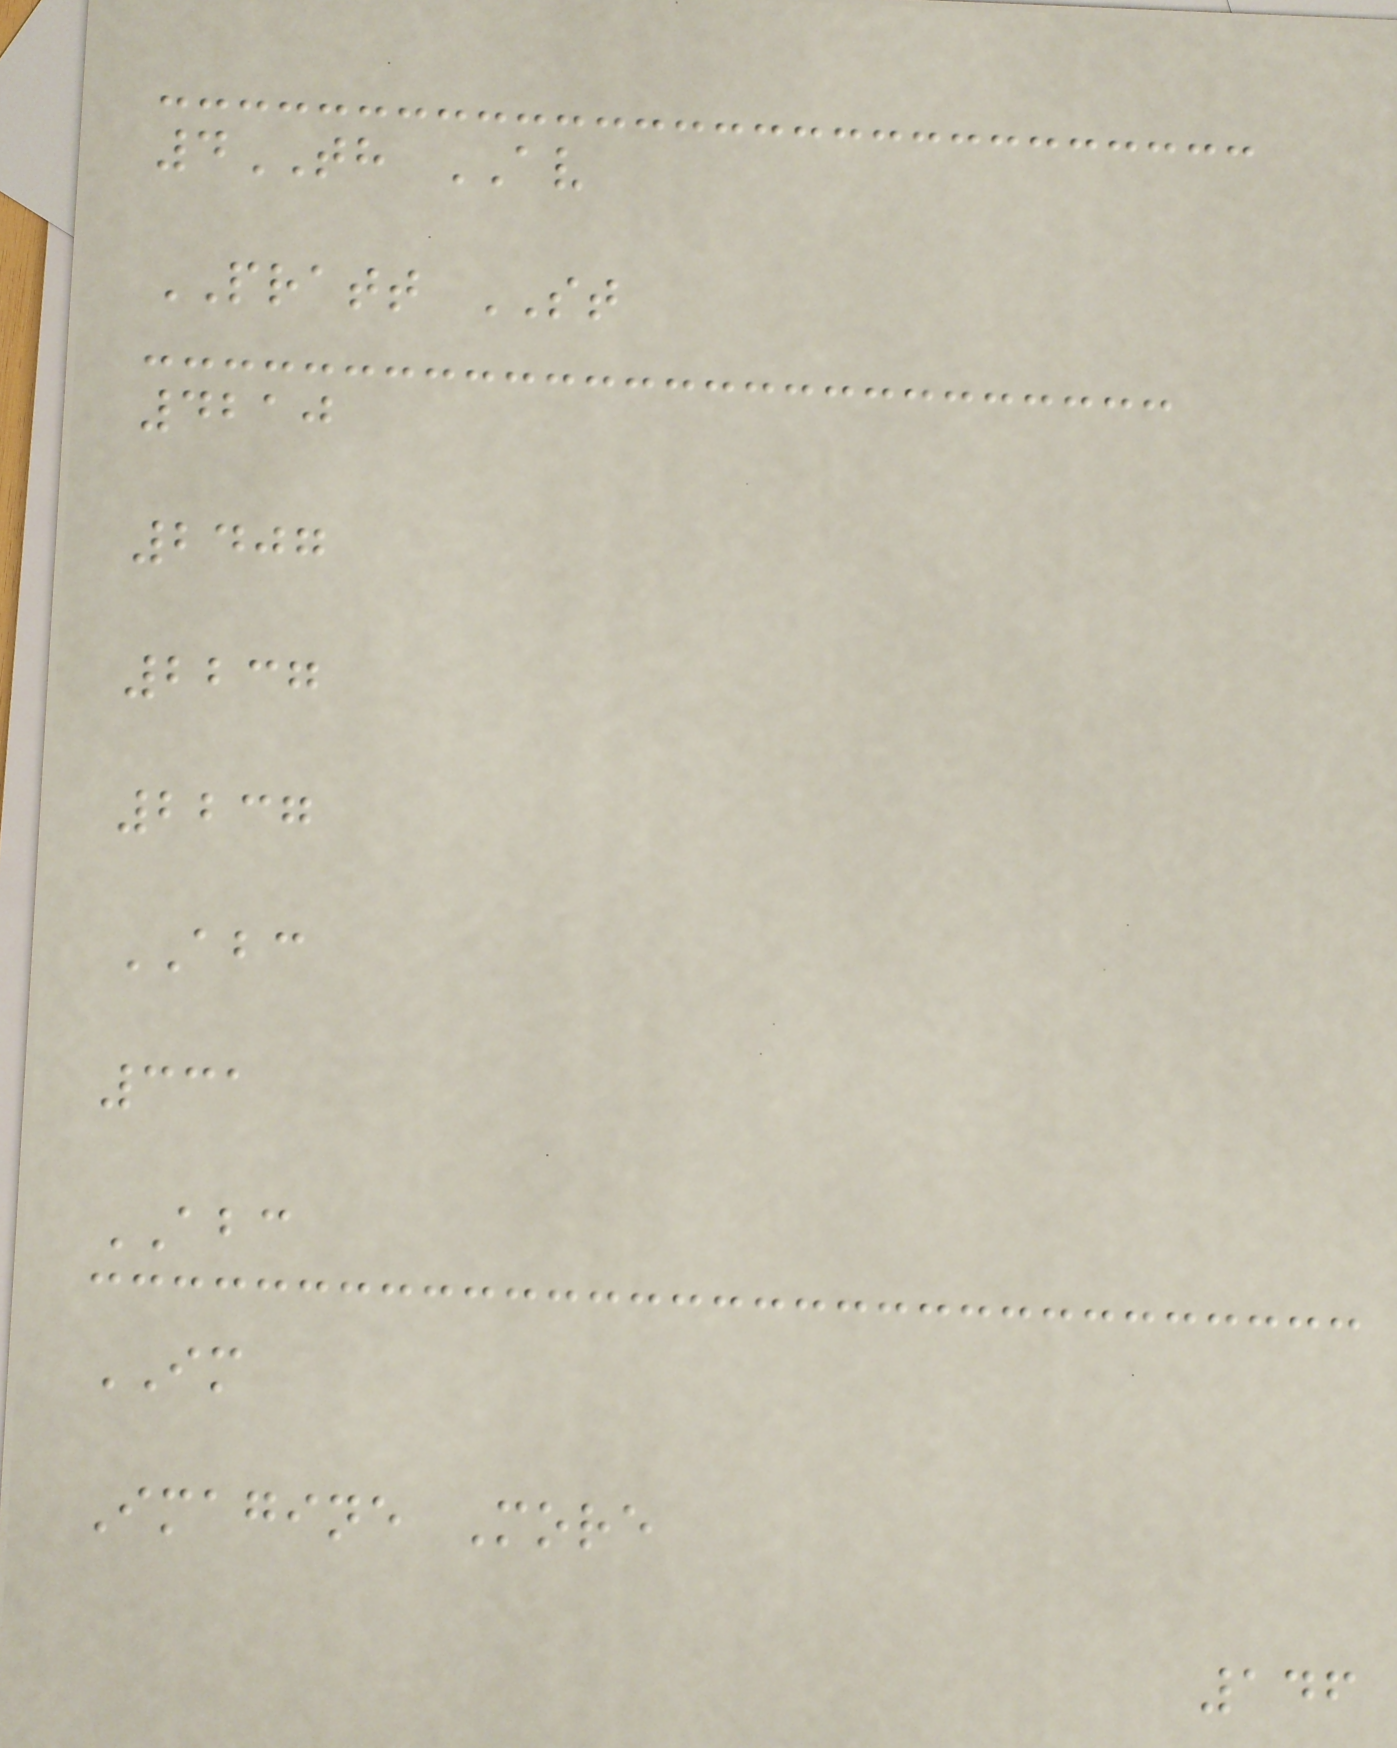4TH AV
PRATT ST
4210
2407
2237
2237
ABC
331
ABC
IM
Imagine More
146
